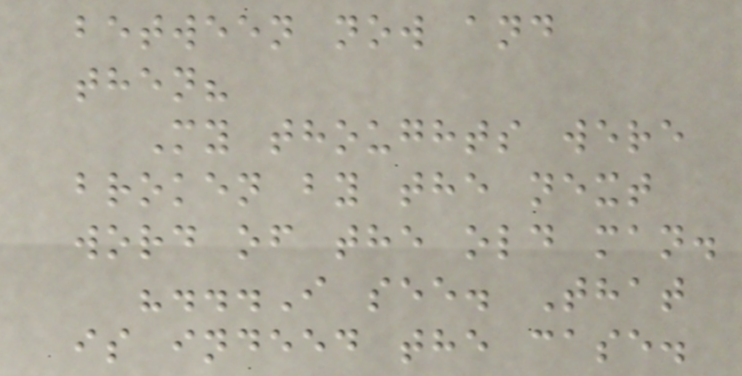between now and
then?
My thoughts were
broken by the next
word of the old man.
"...I see. That
is indeed the case.
